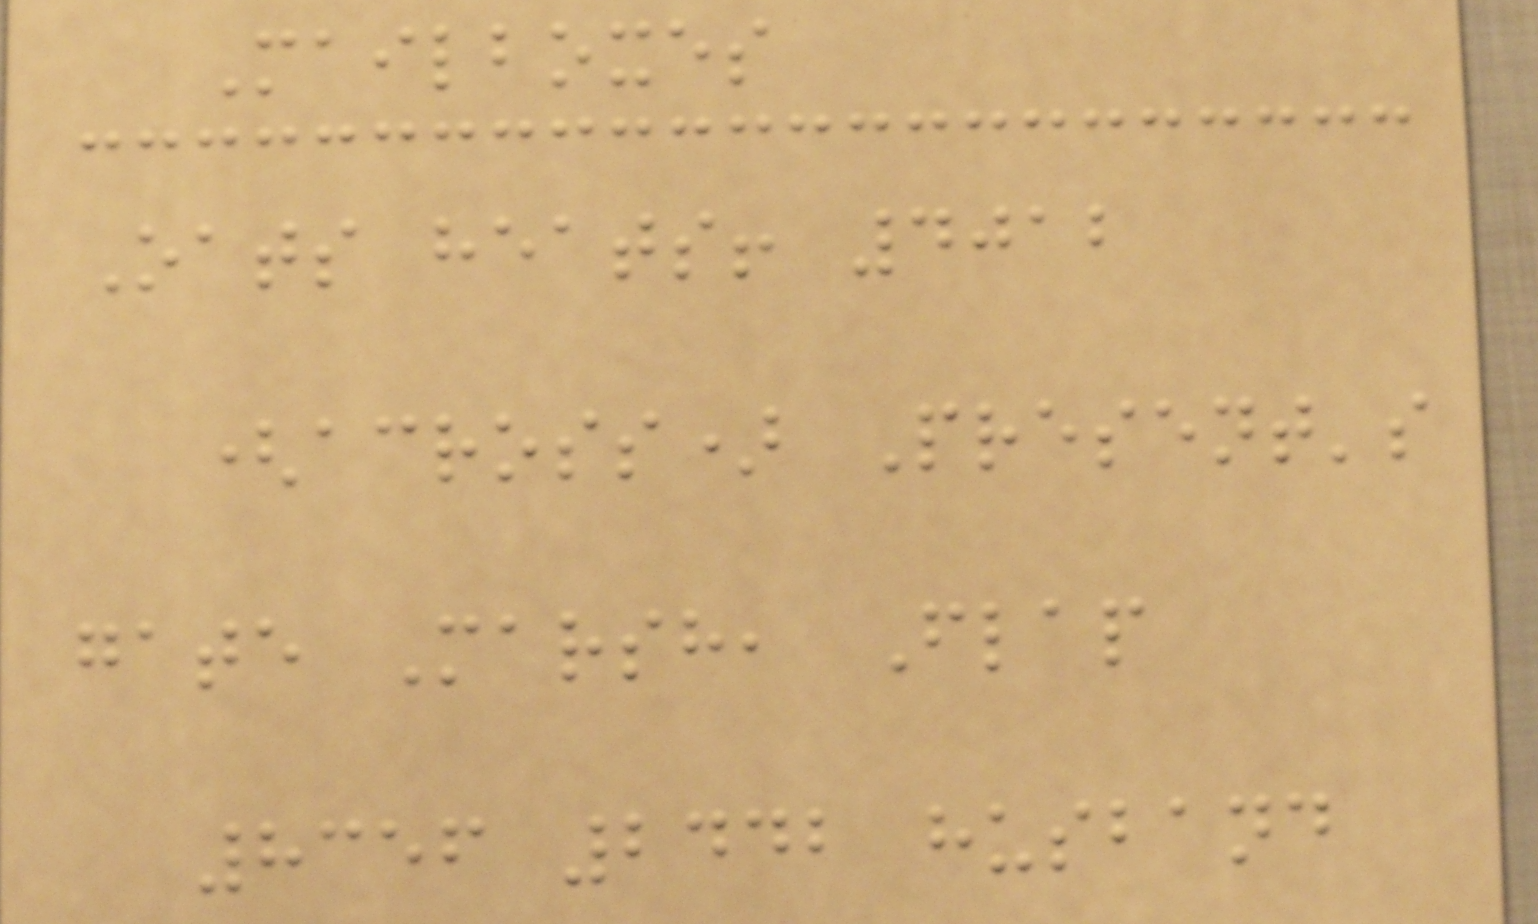Mailboxes
Oats heats! 4012
(across) Present's
gate Marsh, Flap
8356 2442 husband
